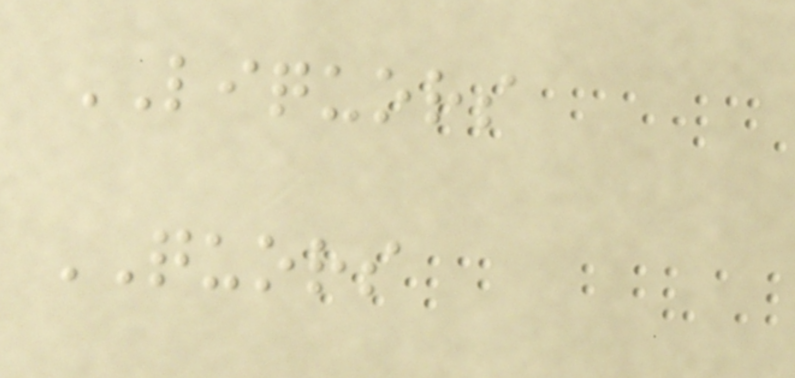LIQUORS
QUORS
